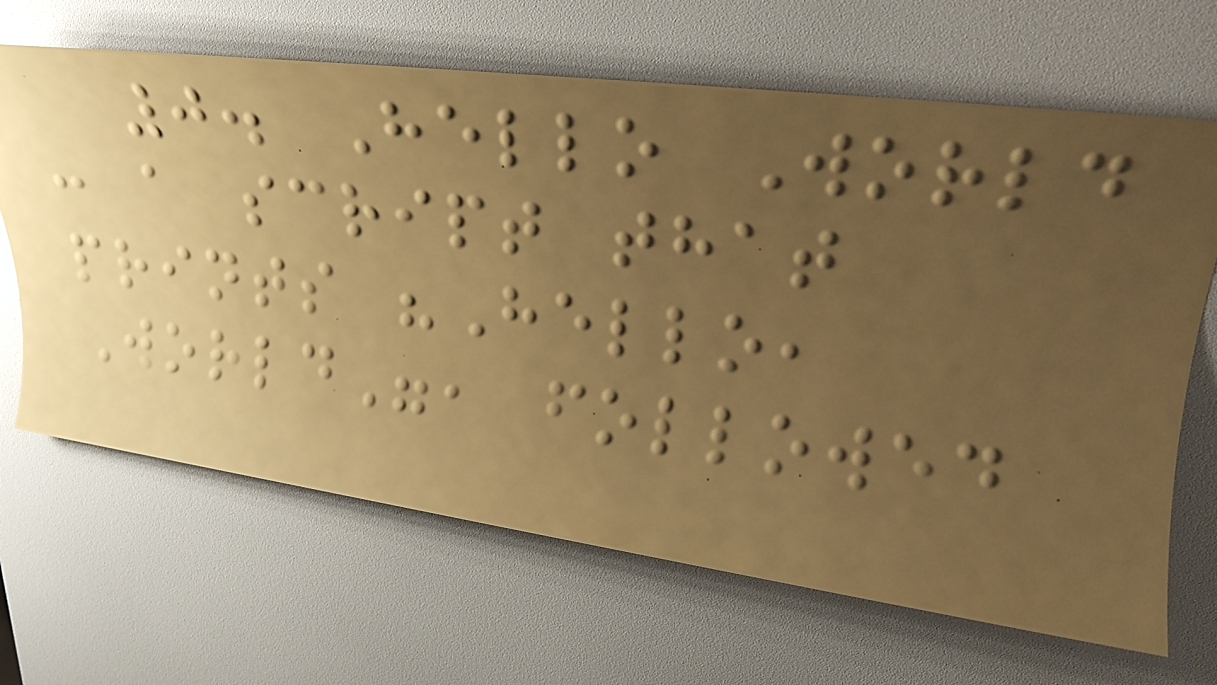0. Hello World
: a script that
prints "Hello,
World", followed
